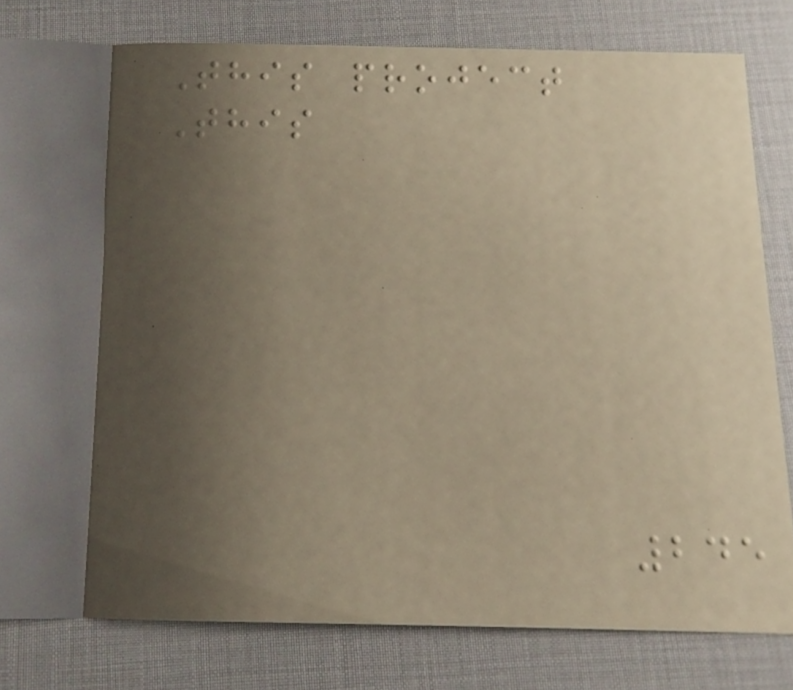This project
This
245
